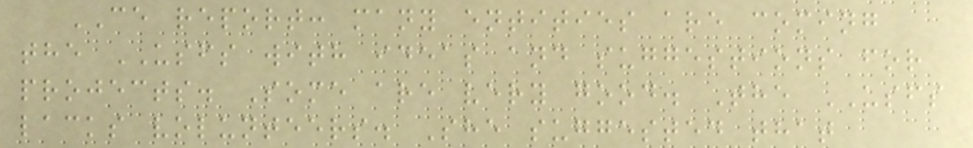CE report: many entities are coming
the USFS with ideas and suggestions for
projects. Some are very good. The USFS
lacks volunteers. She suggested that
